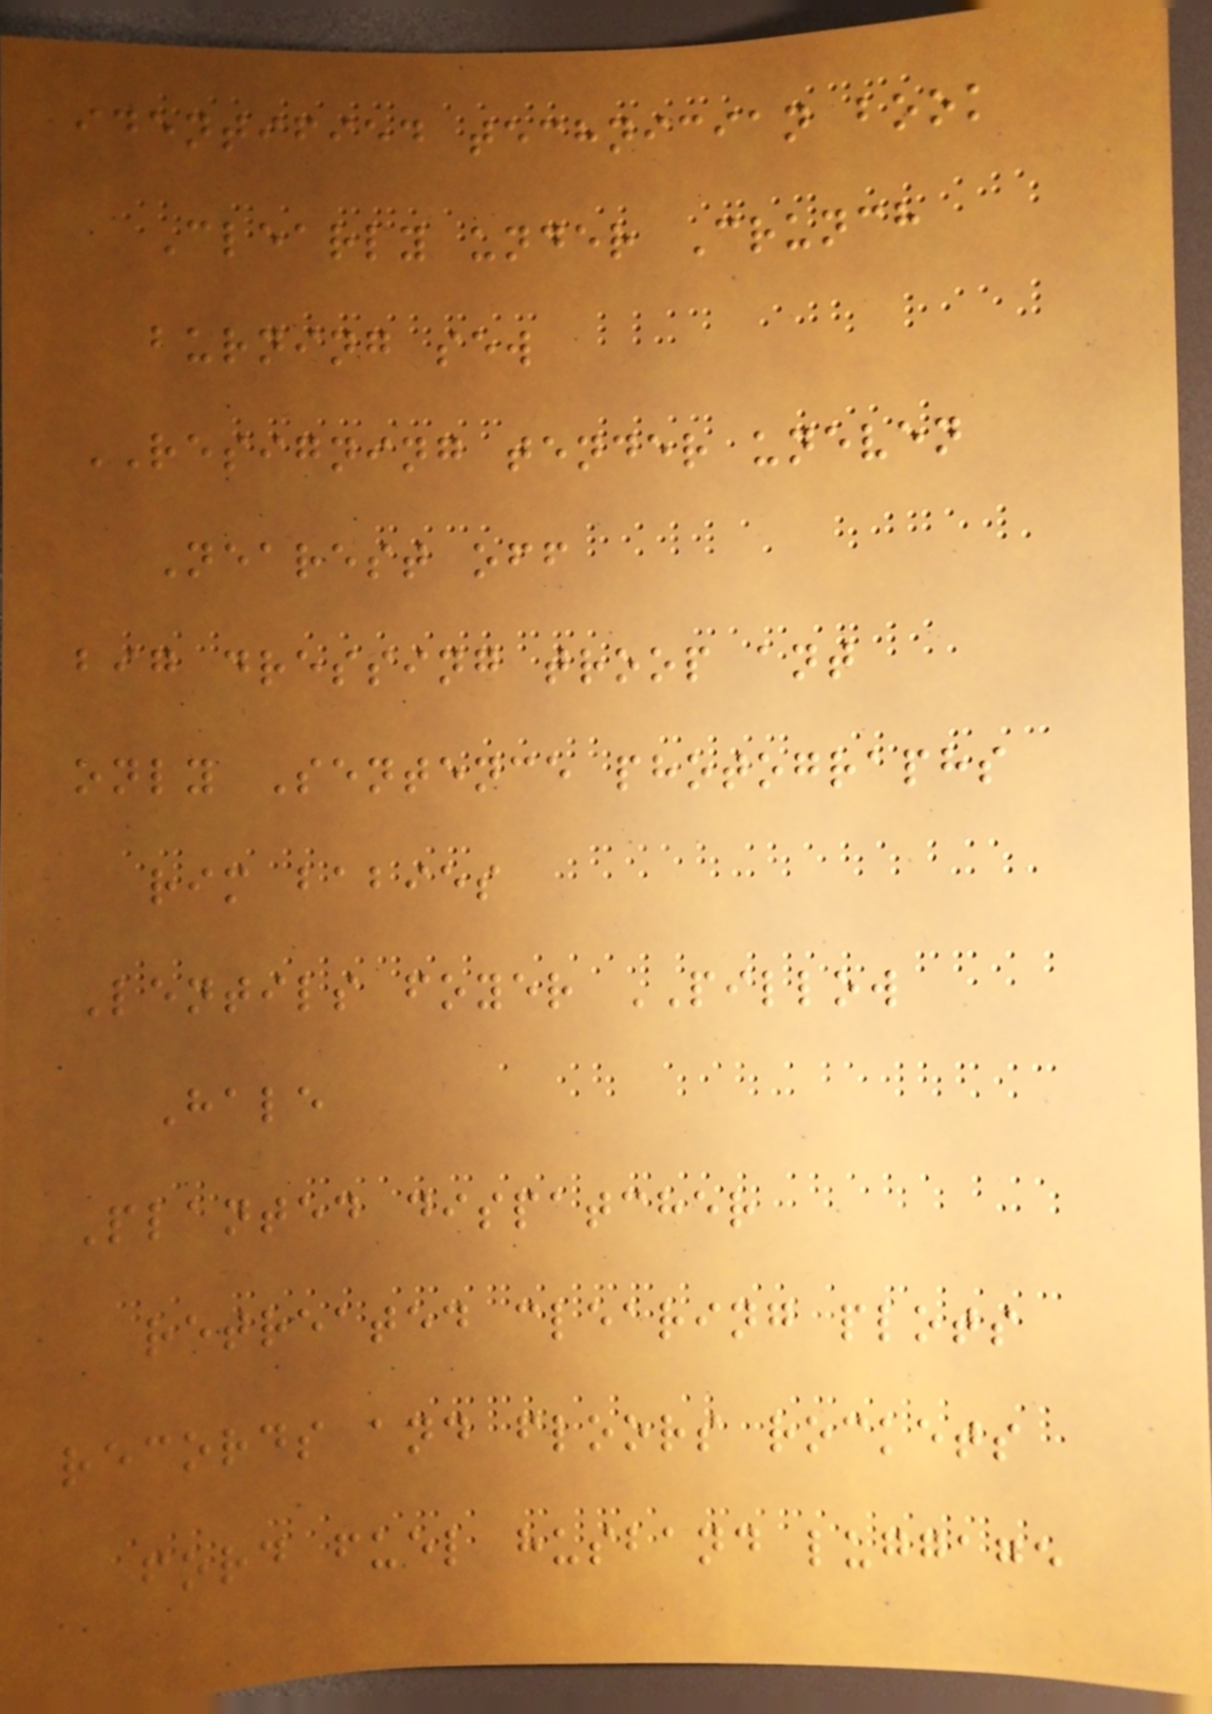identified technician book
Clearly under Crunch
burning sew
RESIGNING tender uneven
Nearest off
big dressing troop ant
only Sentence photographs
rim babies
Lentils foyer PILLOW
Hale
Planted dispatcher
retreated clearing plots
records and floors rockets
ford fuel husband luggage
